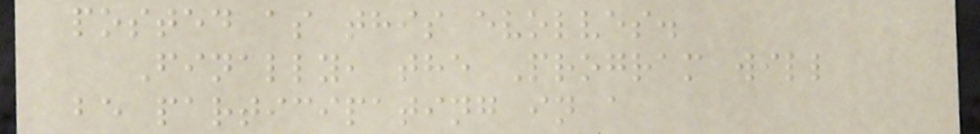posted as this evolves.
Finally, the Program will
be participating in a
